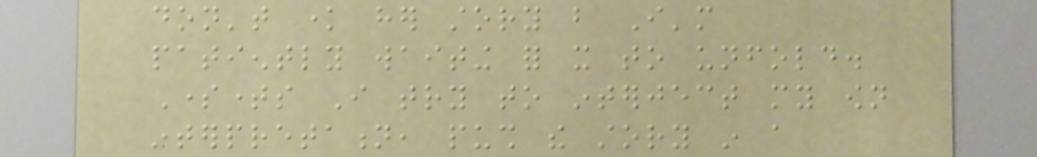don't know her story but I'm
patiently waiting for it to unfold.
Sometimes I try to interject my own
interpretation, push the story in a
